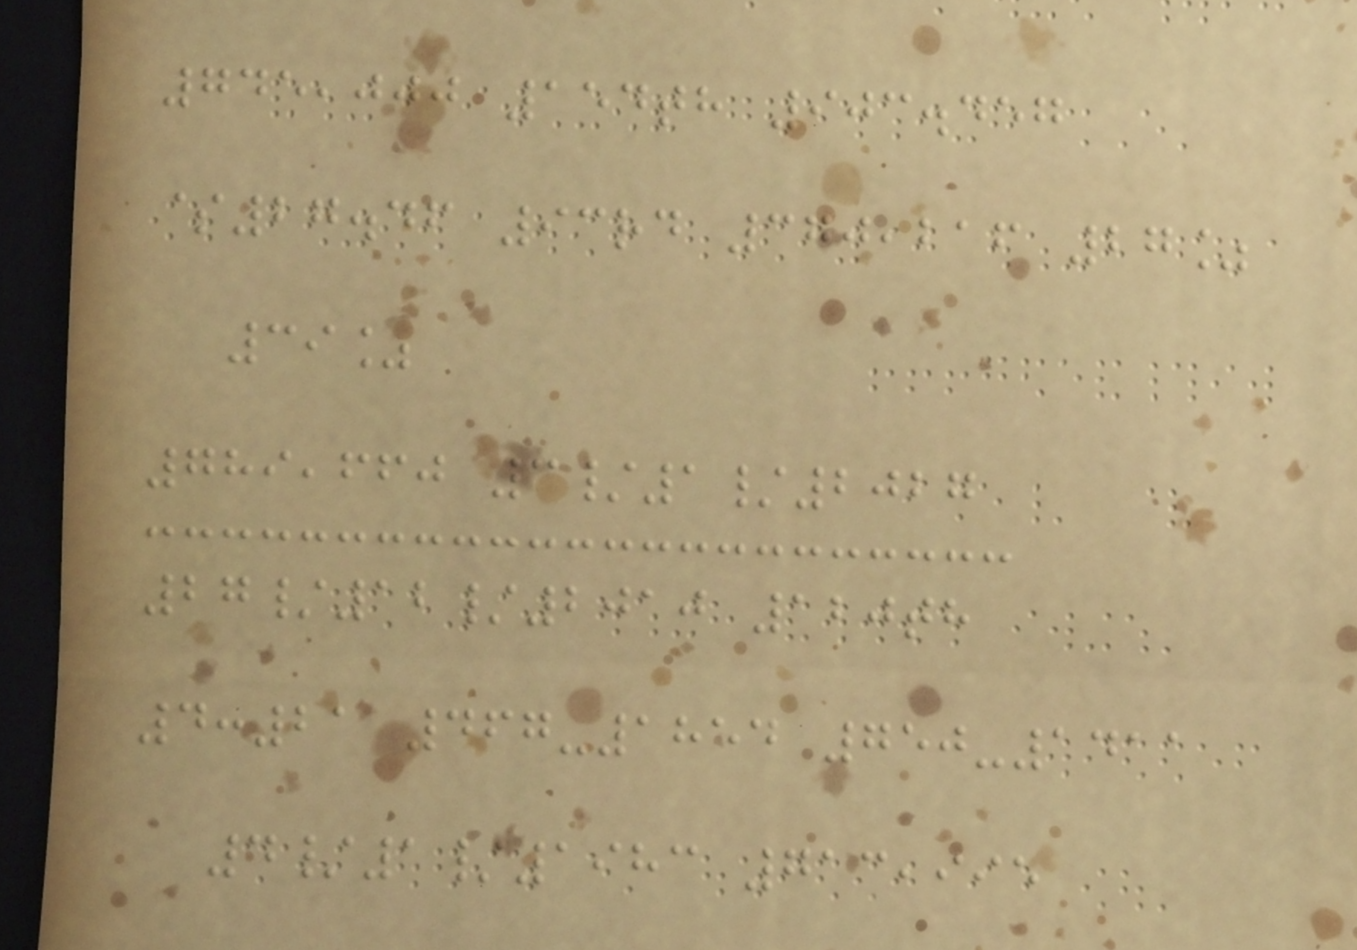745,000 154th 903.457
$27.46 93rd 370,216 27%
39%
789,660 3/1/2027
27/12/2010 120th
4:21 467-1854 750-1411
4/1/1983 713,995
